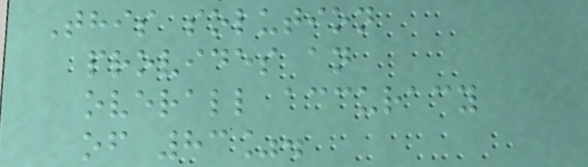This solution
provides an
overall accuracy
of 83%.
